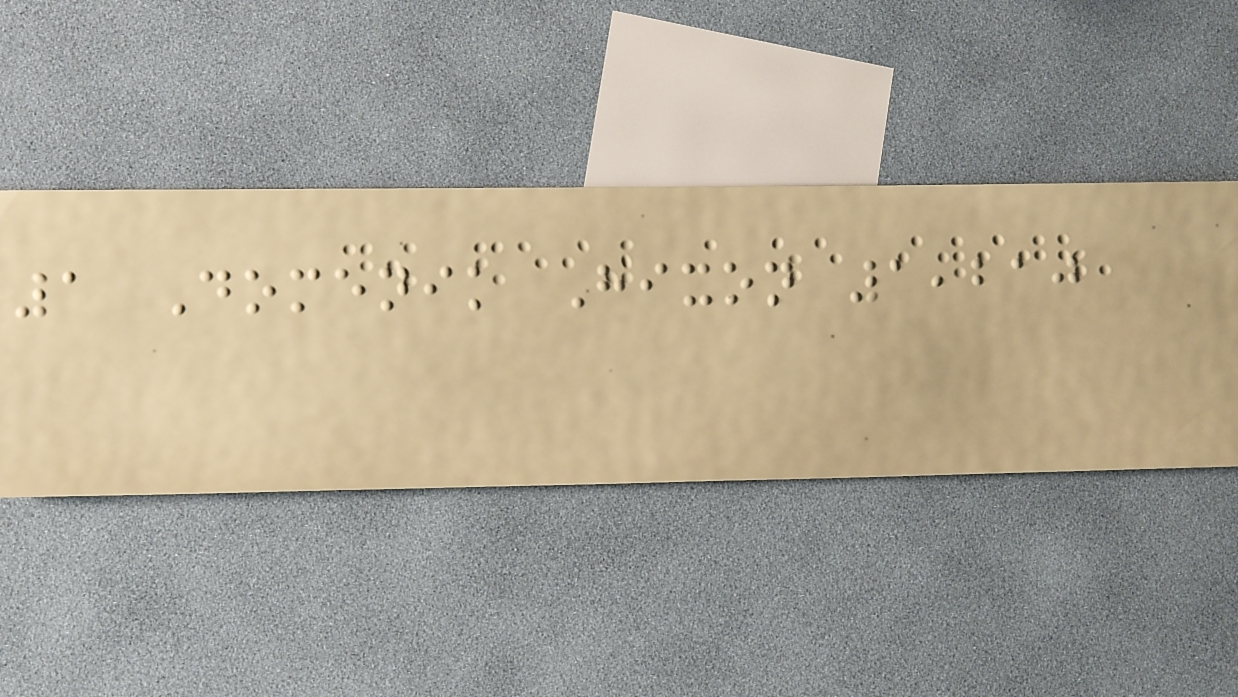1 Domenik Hixon 1,210
